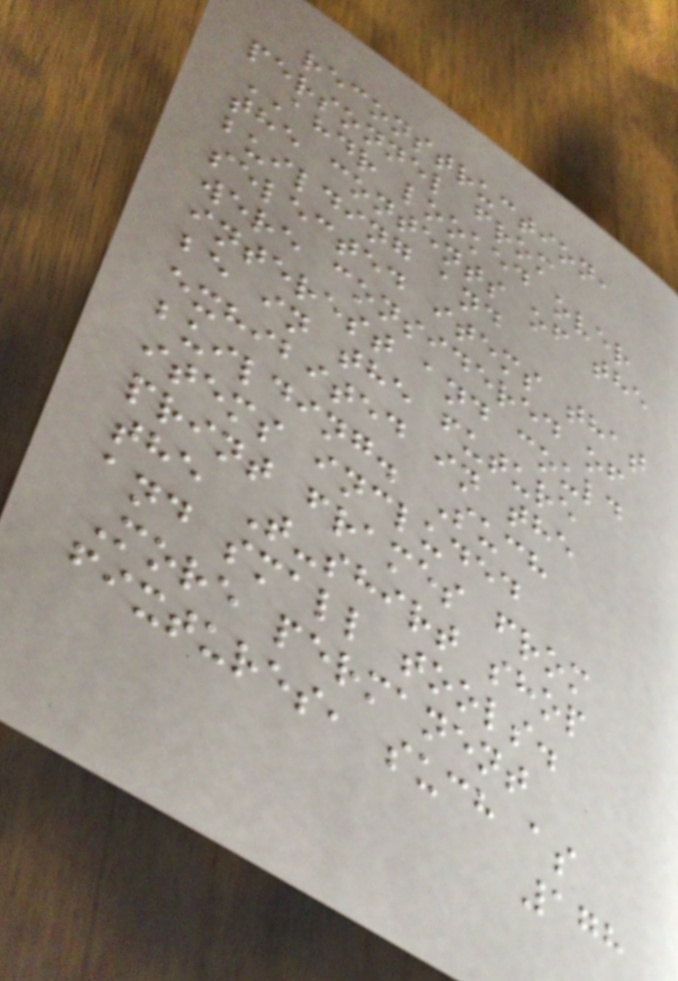reconstruction,
personnel from
AHDR looked over
the contents of the
building and
selected items that
were considered of
interest and could
be in the future
exhibited in the
building. Such
items included
print frames from
the T-shirt shop
and small tools.
More permanent
fixtures, such as
178
